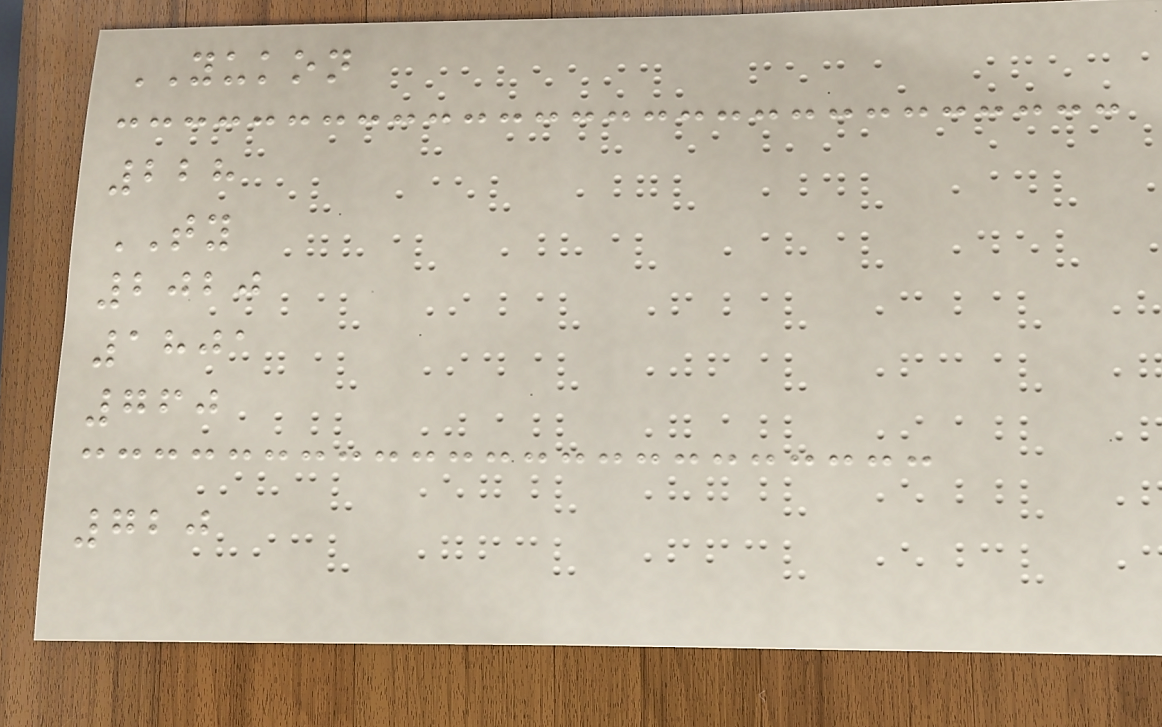YUKON
228
TY
2020
1801
760
720
